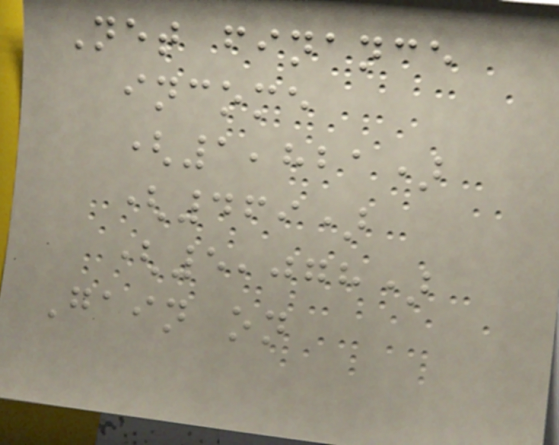Net finance
income
(1,821)
(469)
(5,078)
Gain on
